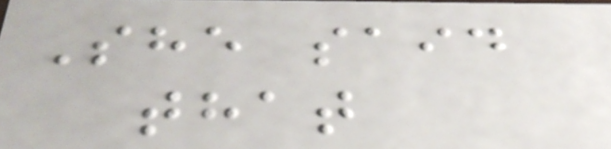She said
that
